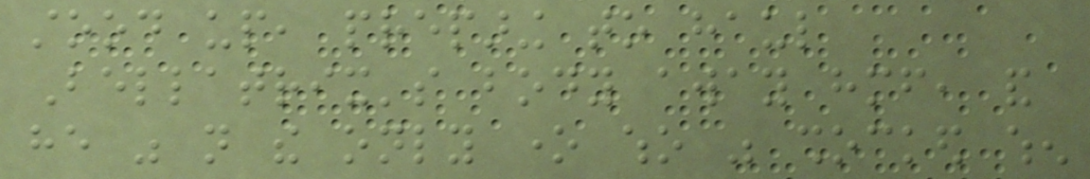stood up, preparing to haul
Bellatrix's body away himself, and
he was not the only one who was shocked when
